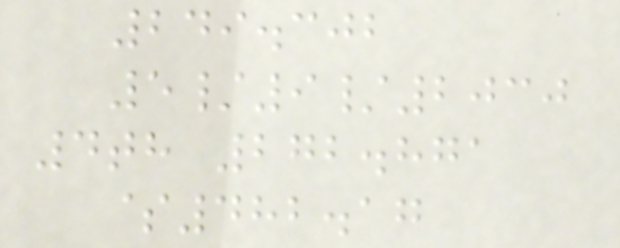249.302
5/9/2030
4th 272.871
$482.17
